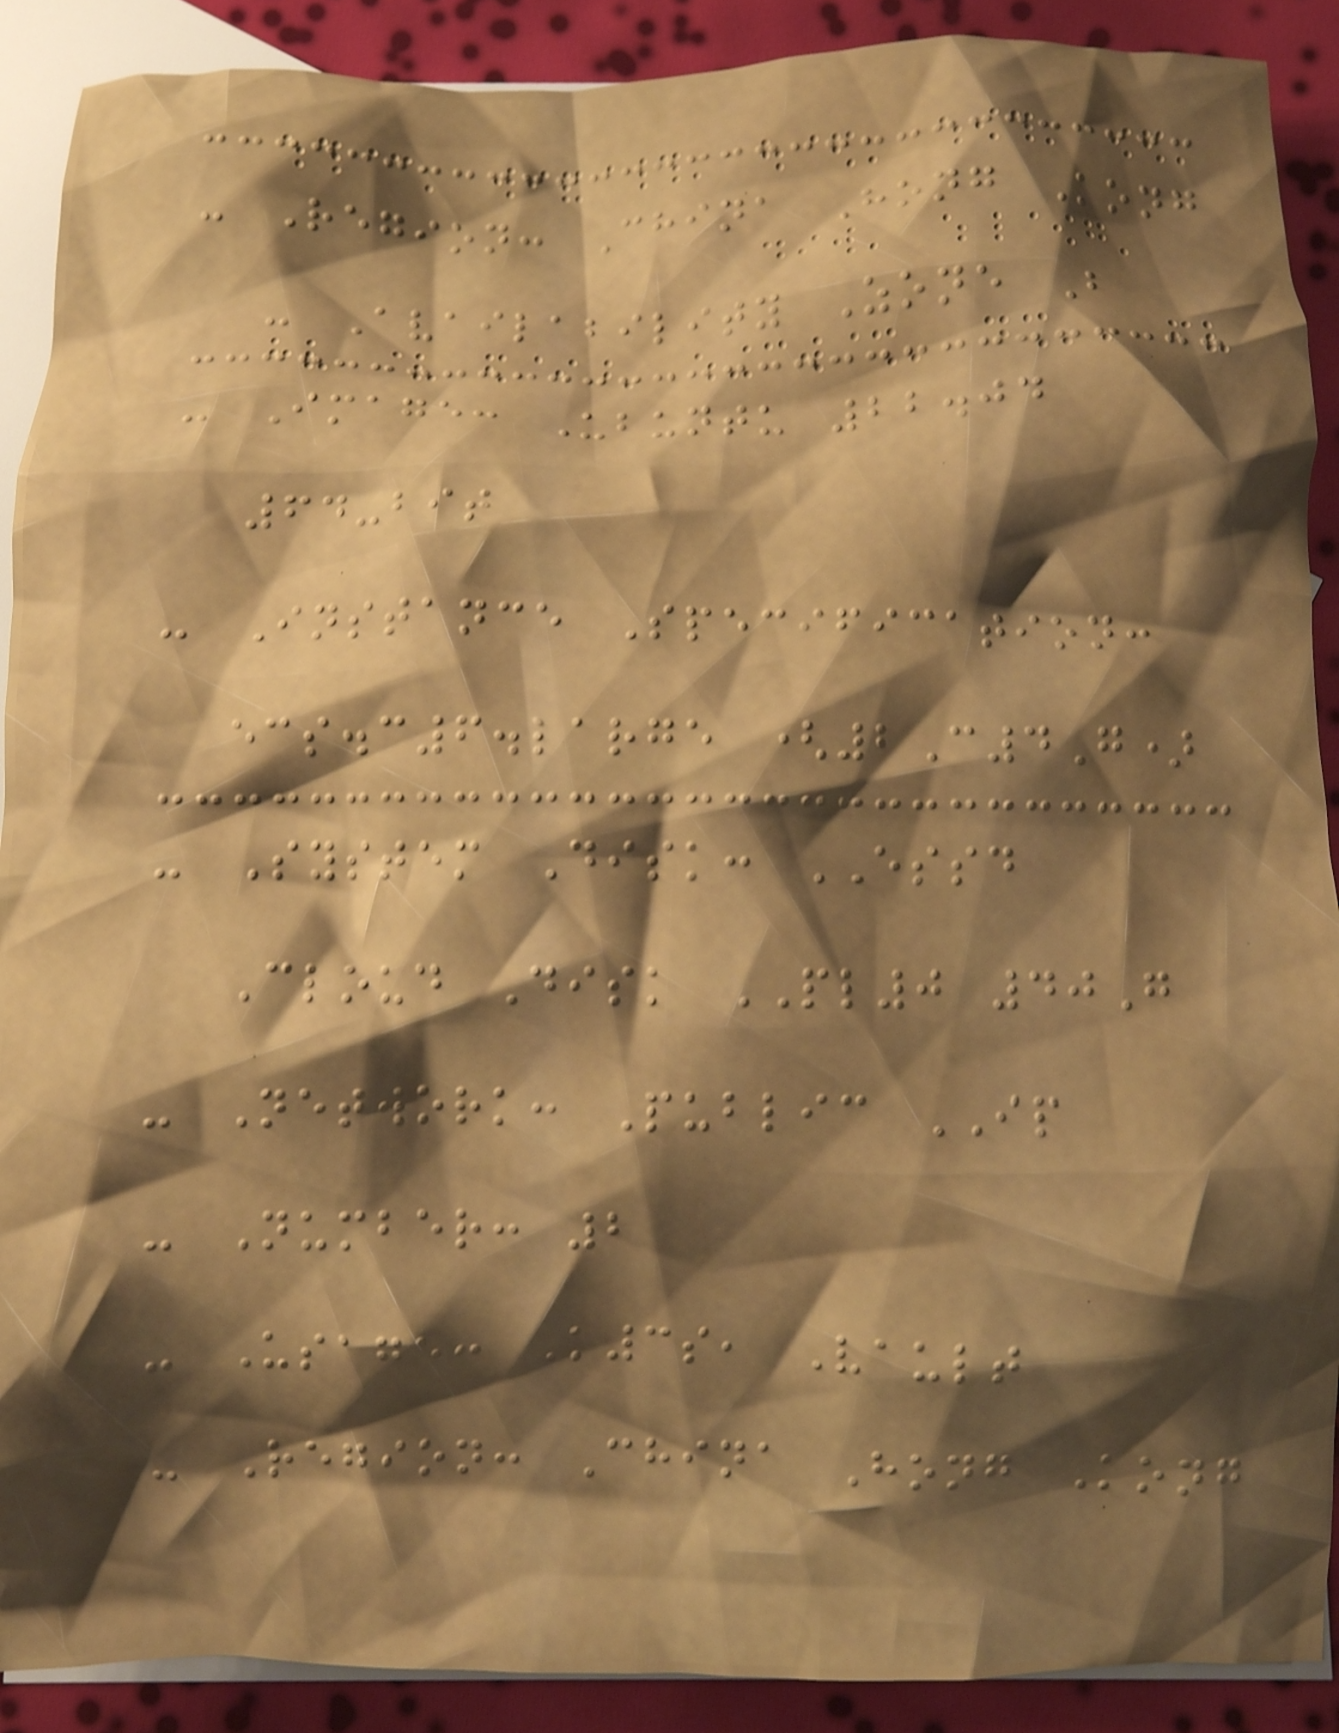- Region: China Hong Kong
- Availability Zone B
- Image: Ubuntu 22.04
64-bit
- Instance Specification:
ecs.c6.large (2C4G)
- System Disk: ESSD
Cloud Disk PL0 40G
- Network: Public IP
- Number: 2
- Usage: K3s, Vault
- Region: China Hong Kong
